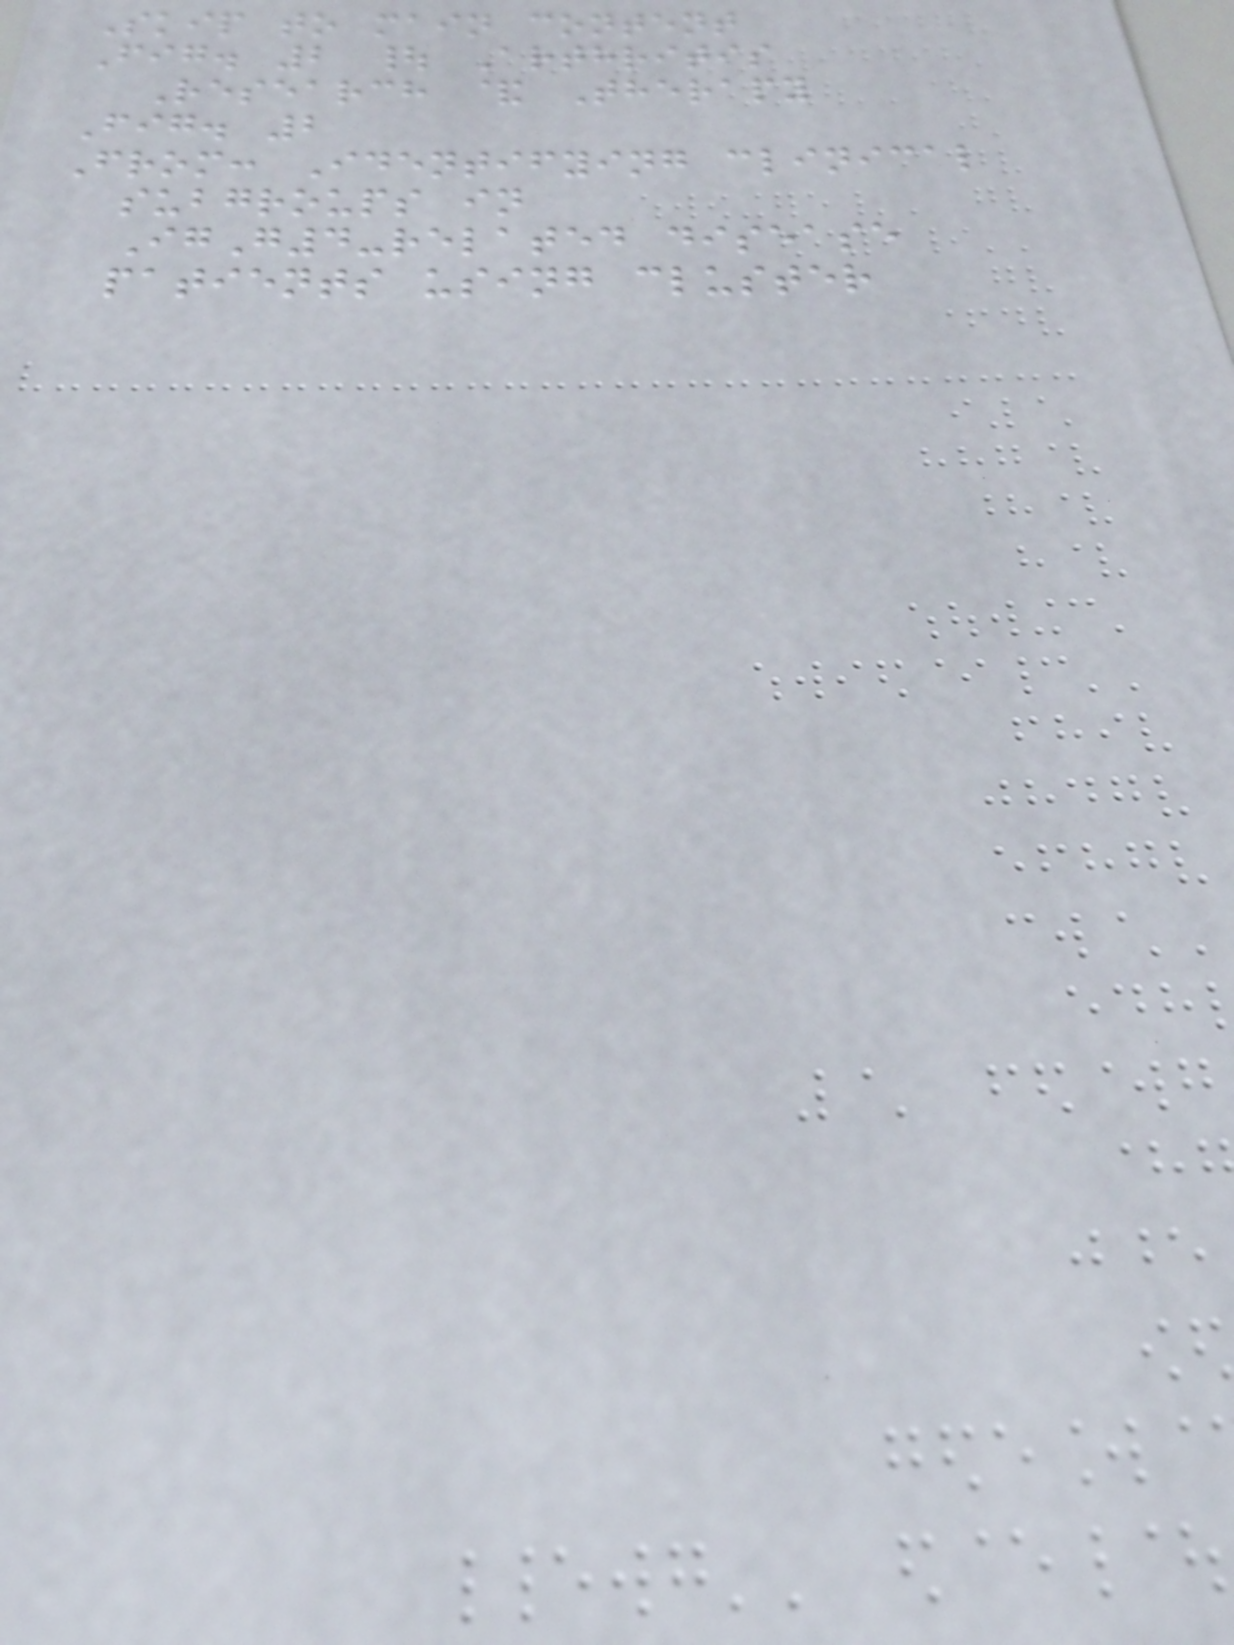Skip to main content
Fig. 2 | Arthritis
Research & Therapy
Fig. 2
From: Identifying clinical
subgroups in
IgG4-related disease
patients using cluster
